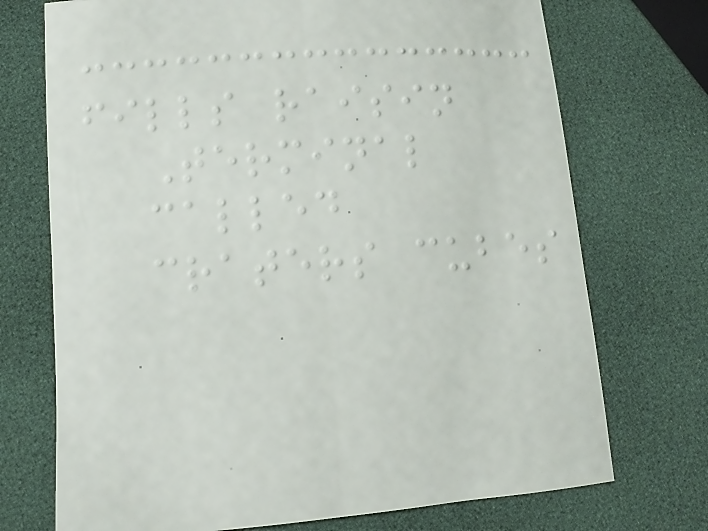fills raisin
Terminal
called
craters cubes
